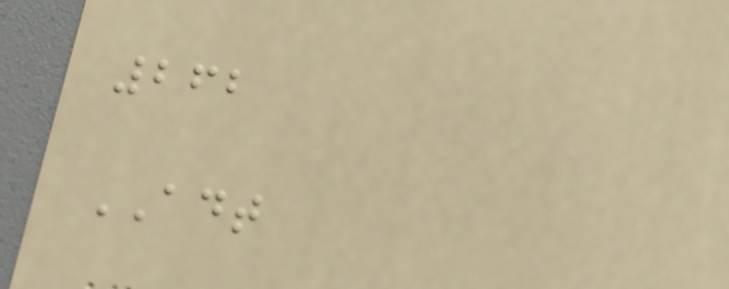262
ADT
